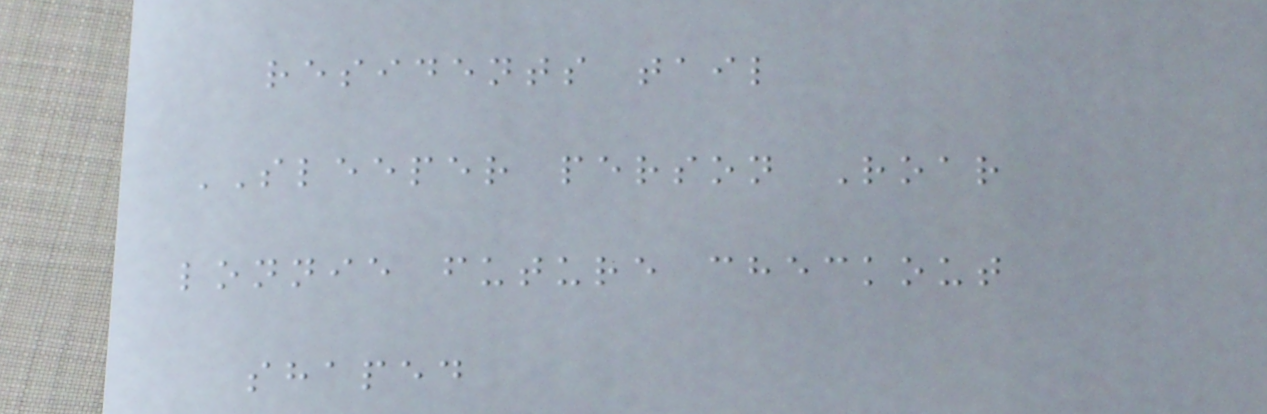residents tail
SLEEPER person Roar
lonnie future checkout
shaped
